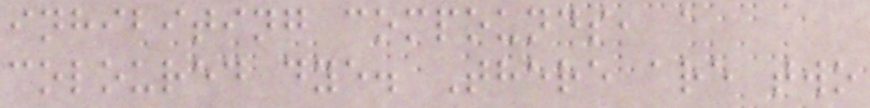inhibiting compounds, a
coloured dye. There are two
